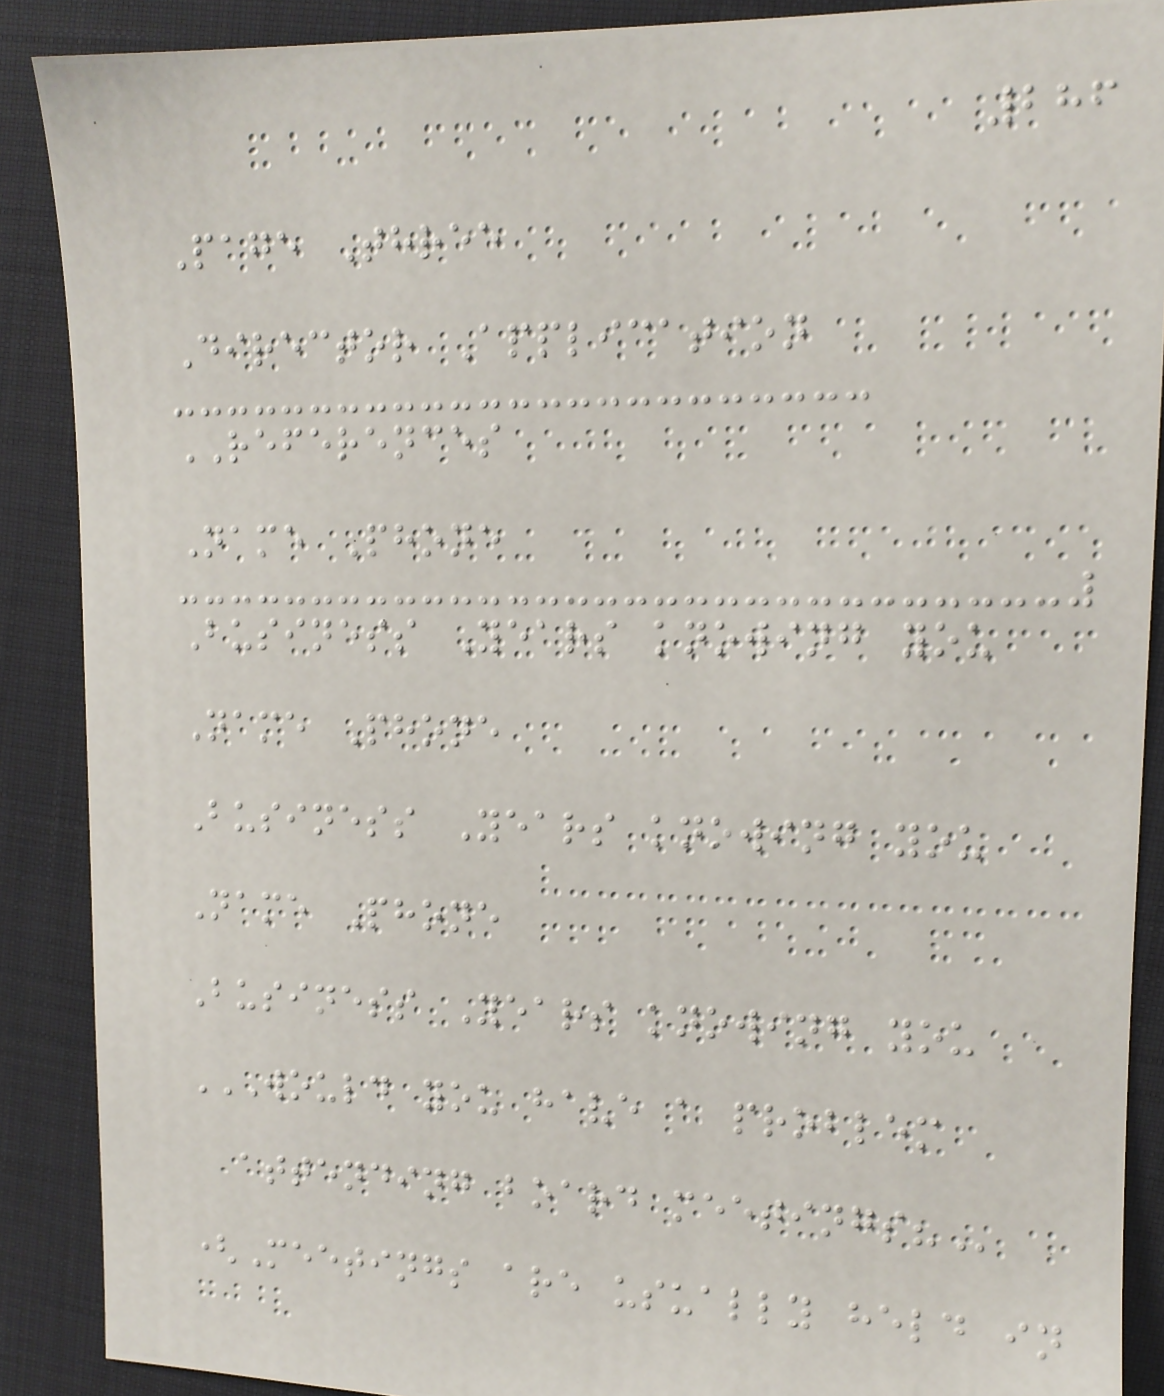286
Page Three
Director Application
REFERENCES
Name Phone
Business Years knowing you
Name Phone
Business Years knowing you
Name Phone
Business Years knowing you
WOULD YOU HAVE A PROBLEM
ATTENDING BOARD MEETINGS?
(Meetings are usually held in
